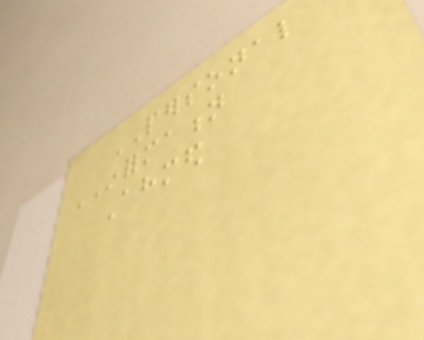PERSONAL
INFORMATION
Ahmed
